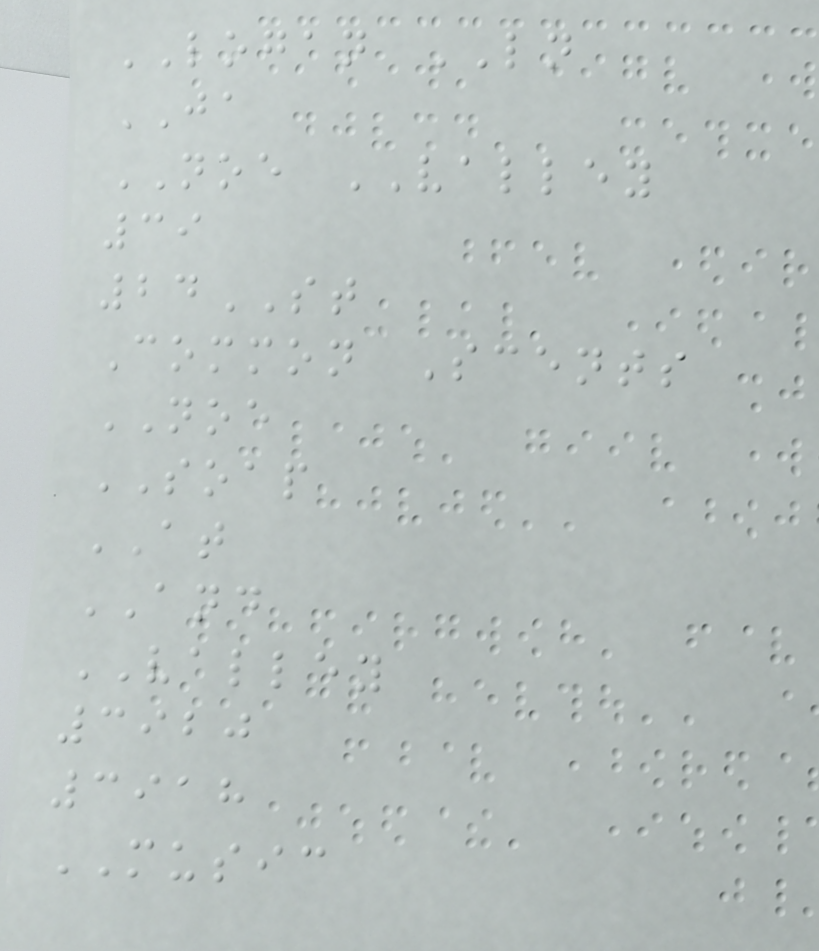LOGAN LN
JA
NOE VALLEY
39
24ST
Common Scents
NOE
SOAP
AT
AND
VALLEY
3920
3918
MUSIC
